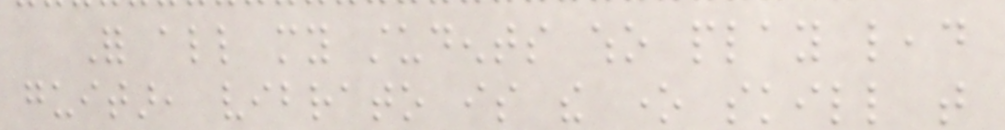For all my students who play lead
guitar, vibrato is the one skill that
